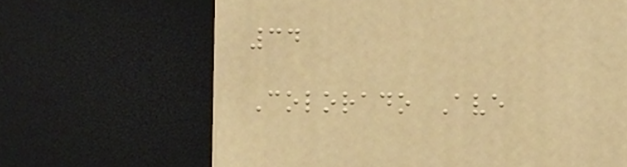34
Colorado Ave
